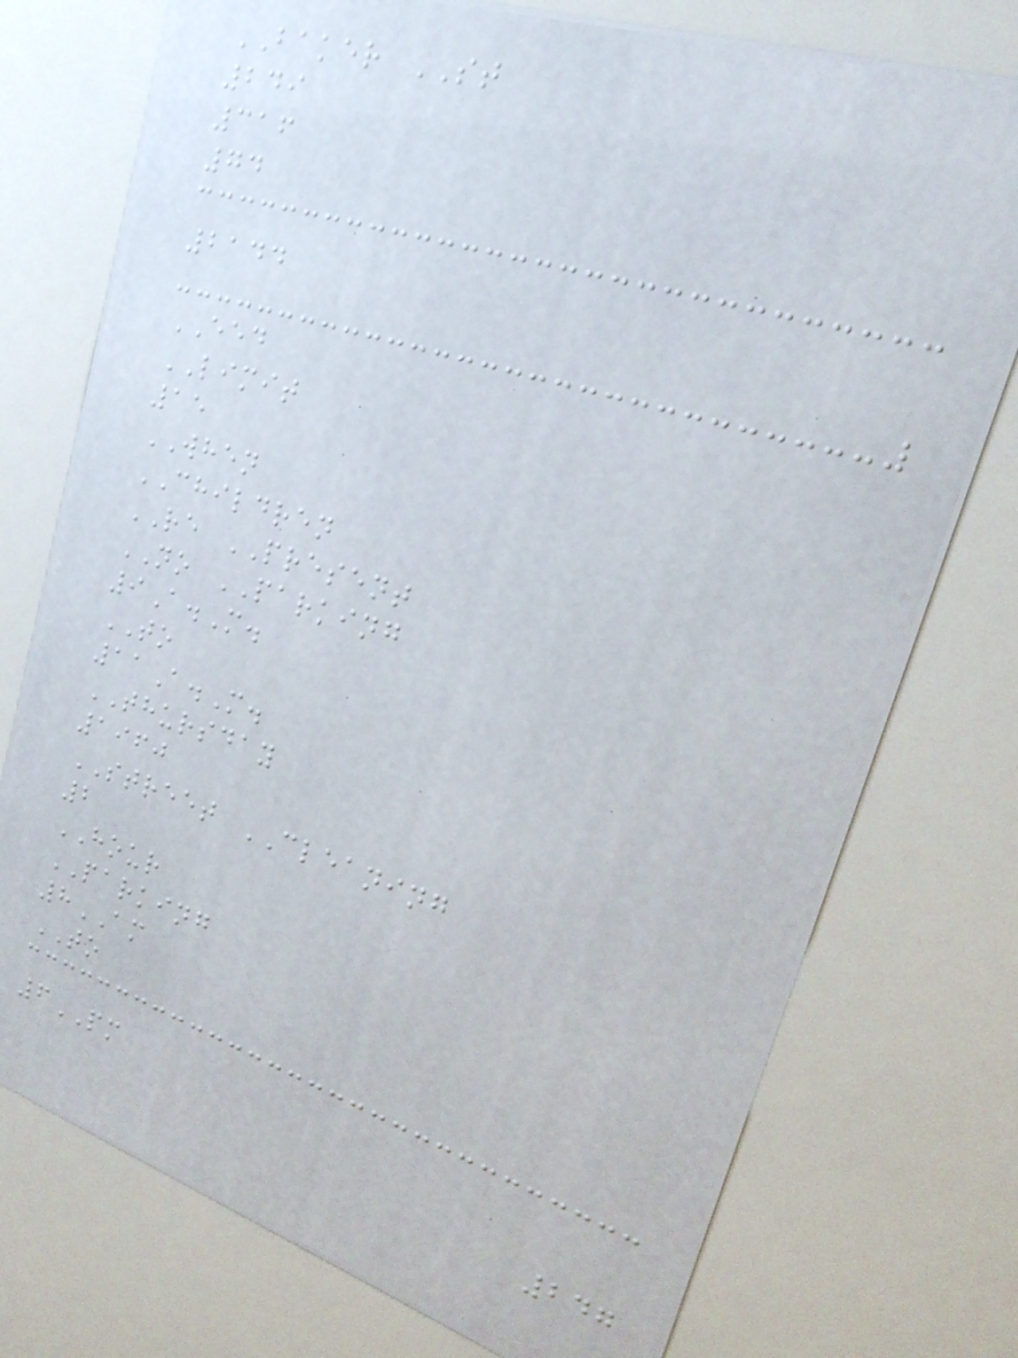BAKER ST
249
316
74
2144
EED
LIMIT
15
WHEN
CHILDREN
RE PRESENT
NO PARKING
9A.M.
TO
11A.M.
THURSDAY
1960
STREET CLEANING
2
HOUR
PARKING
8AM
TO
6PM
247
